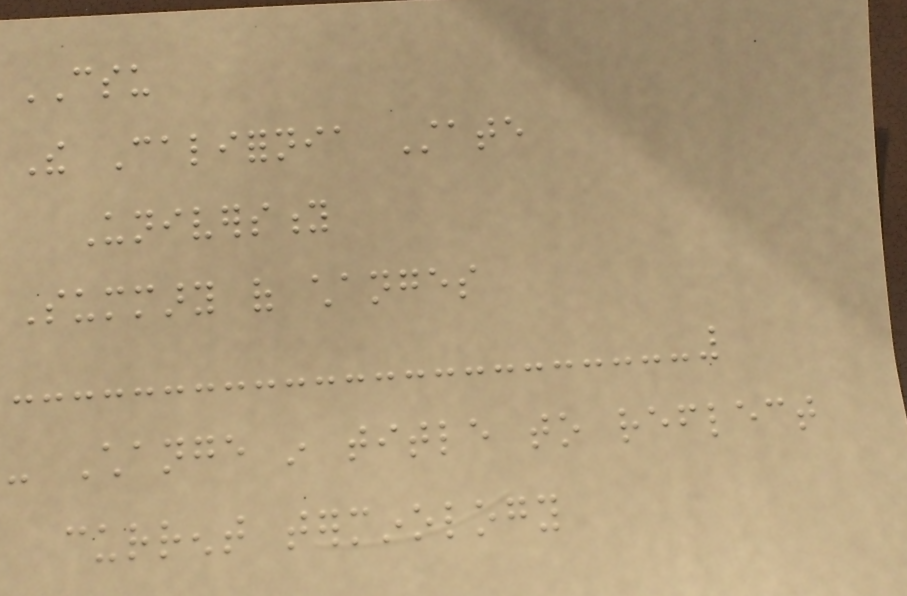CSU
The California State
University
Summary of changes
- Change in title to reflect
current terminology
